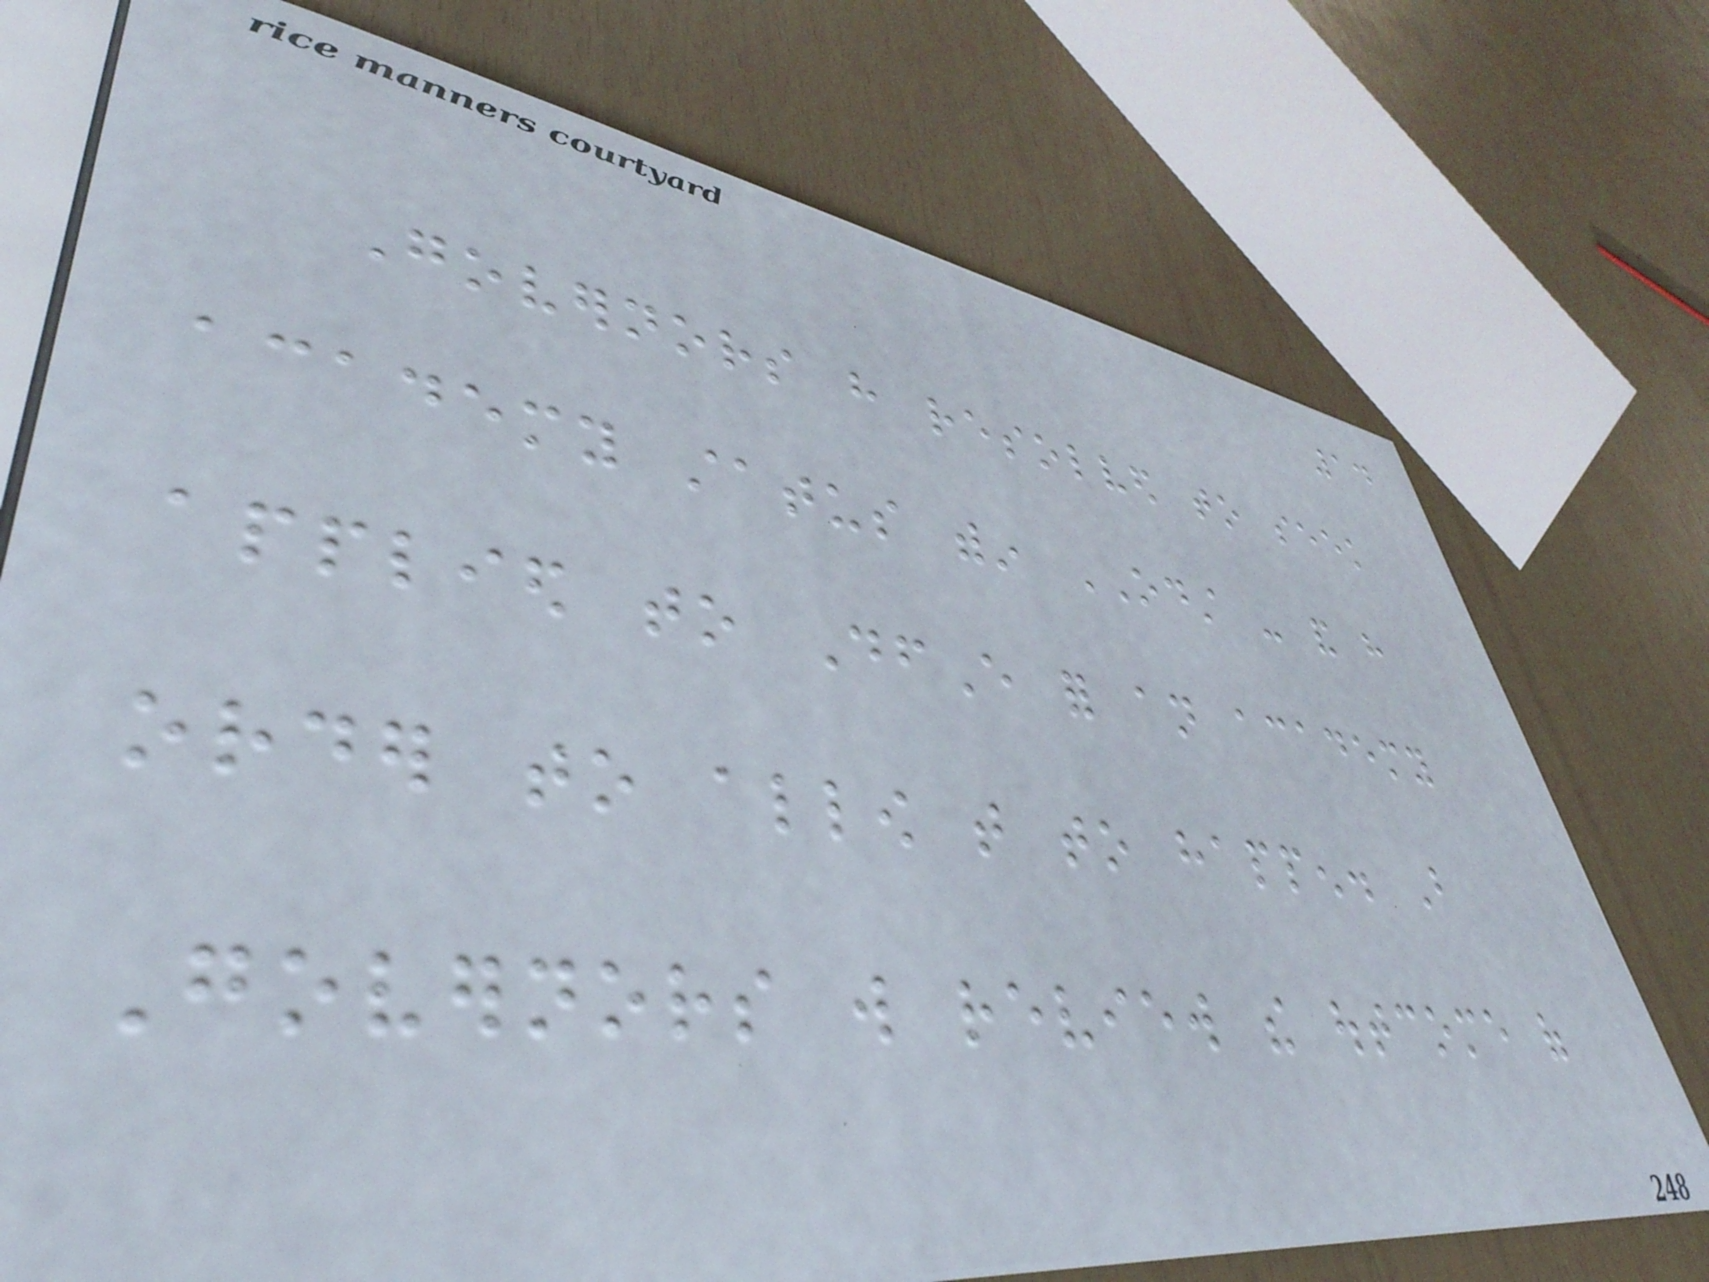14
Governors have resolved to seek
academy status within ODST - and have
applied to DfE for an academy
order to allow that to happen. But
Governors will review the outcome of
